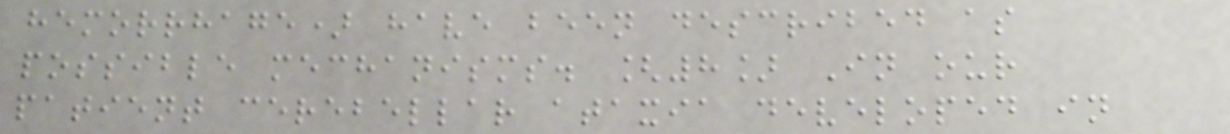hemorrhage) have been described as
possible mechanisms. [8] In our
patient cerebellar ataxia developed in
